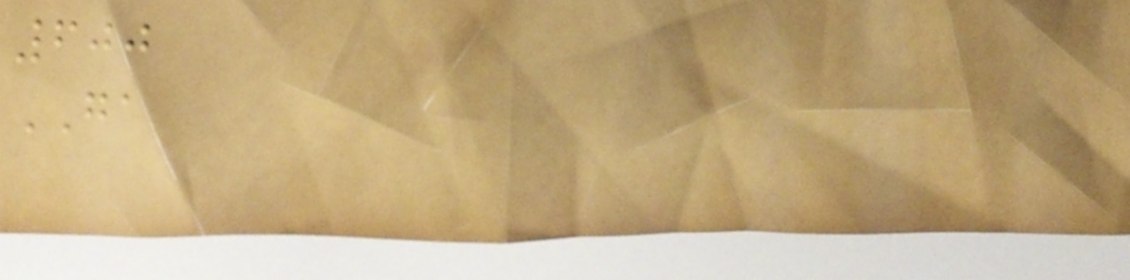600
GA
